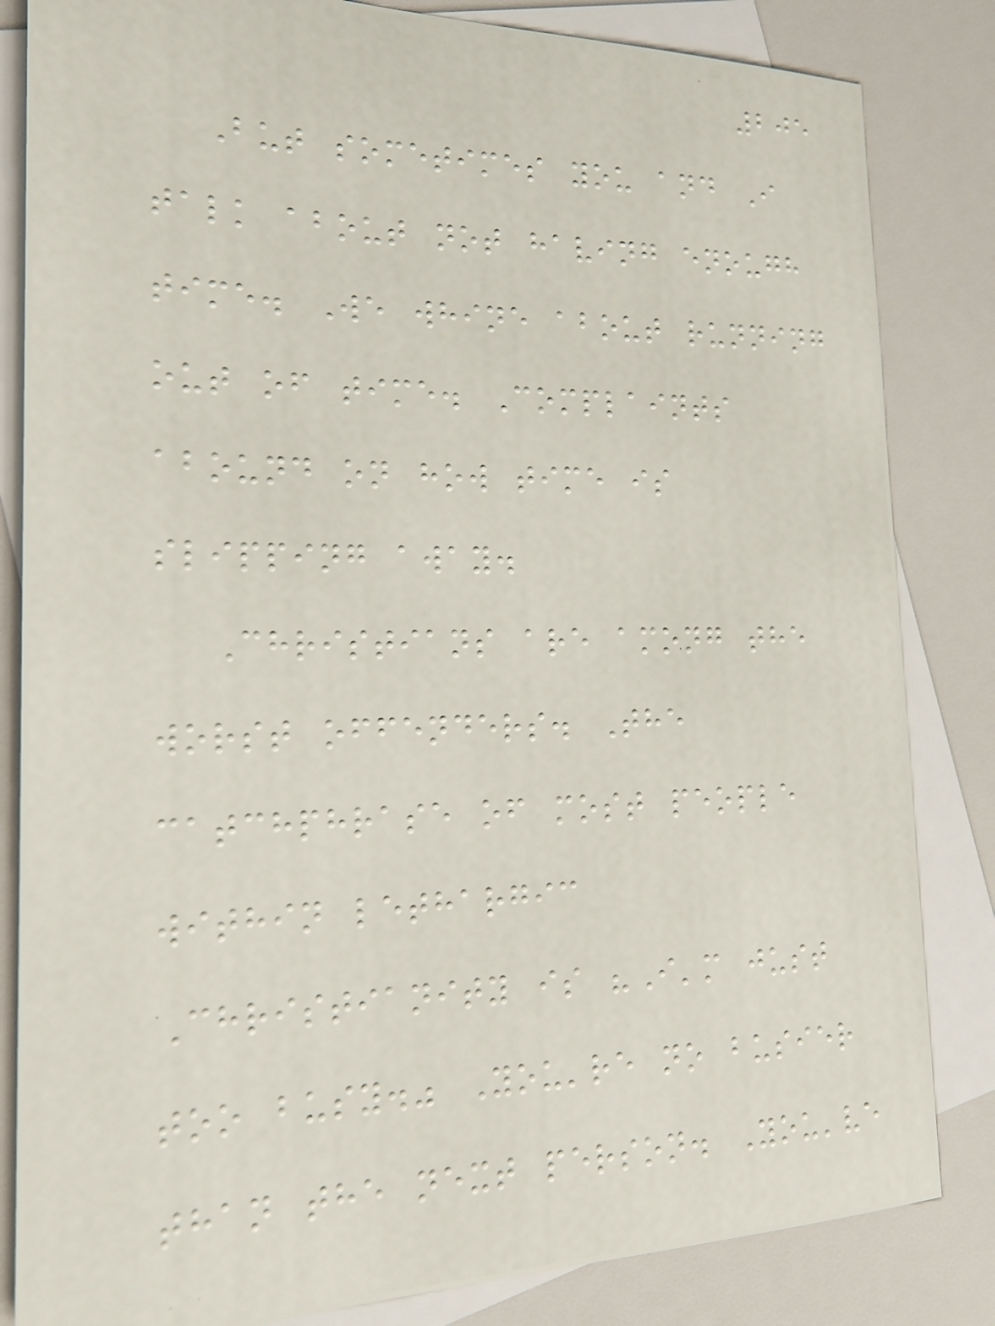205
But sometimes you and I
talk about not having enough
time. We whine about running
out of time. Complaints
abound on how time is
slipping away.
Christians are among the
worst offenders. The
catchphrase of most people
within lethargic
Christianity is "I'm just
too busy." You're no busier
than the next person. You've
